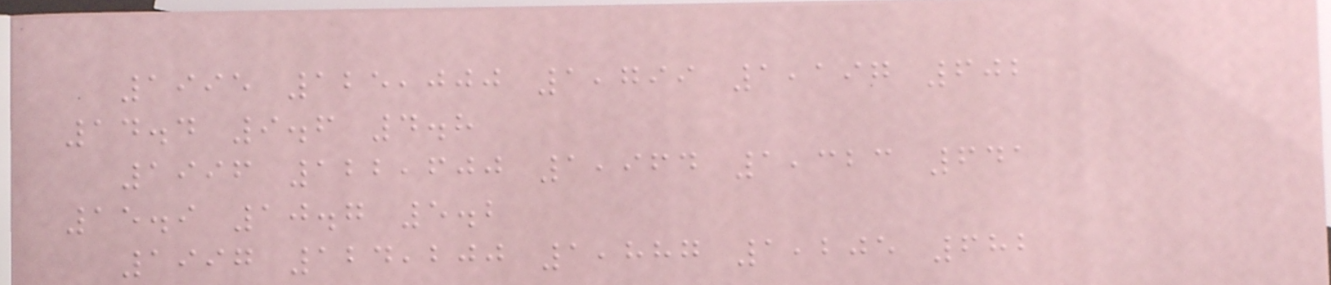1995 125,000 1,799 1,197 602
14.4 9.6 4.8
1996 122,600 1,964 1,323 641
15.9 10.7 5.2
1997 124,200 1,887 1,205 682
